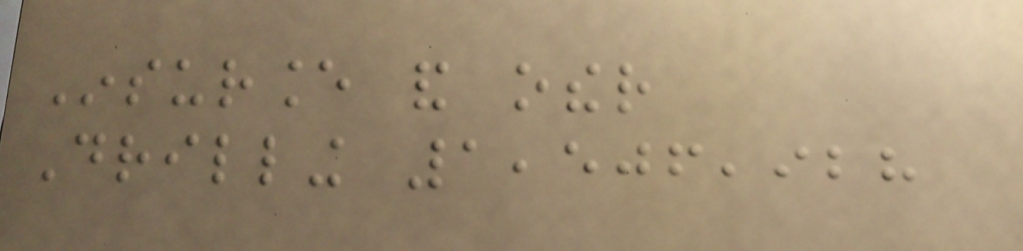Insurance and other
Drilling 1,506,928
